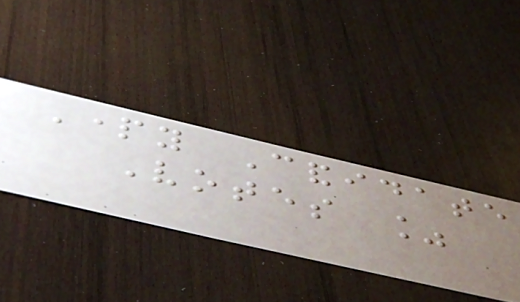Party Candidate
Votes %
